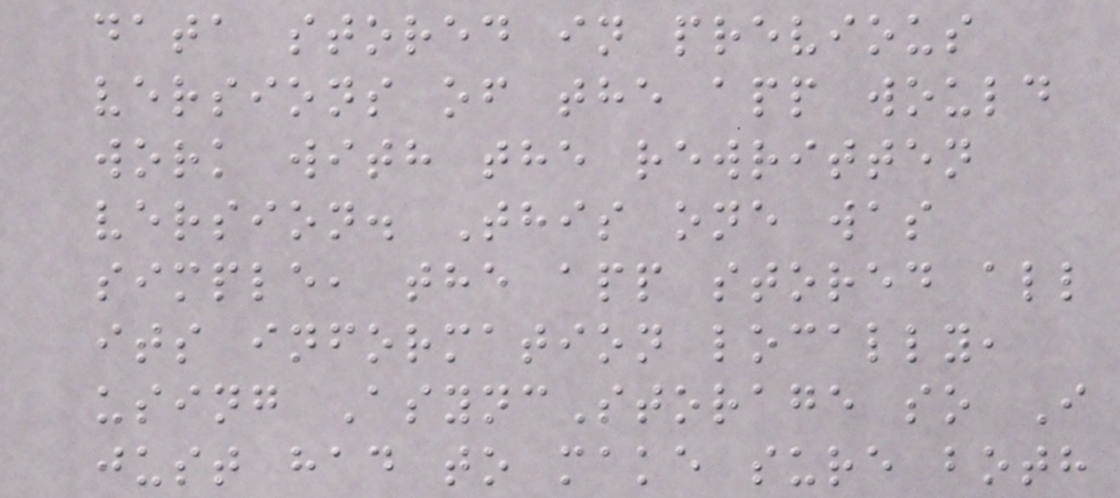data stored in previous
versions of the app would
work with the rewritten
version. This one was
simple, the app stored all
its information locally,
using AsyncStorage so I
just had to make sure both
